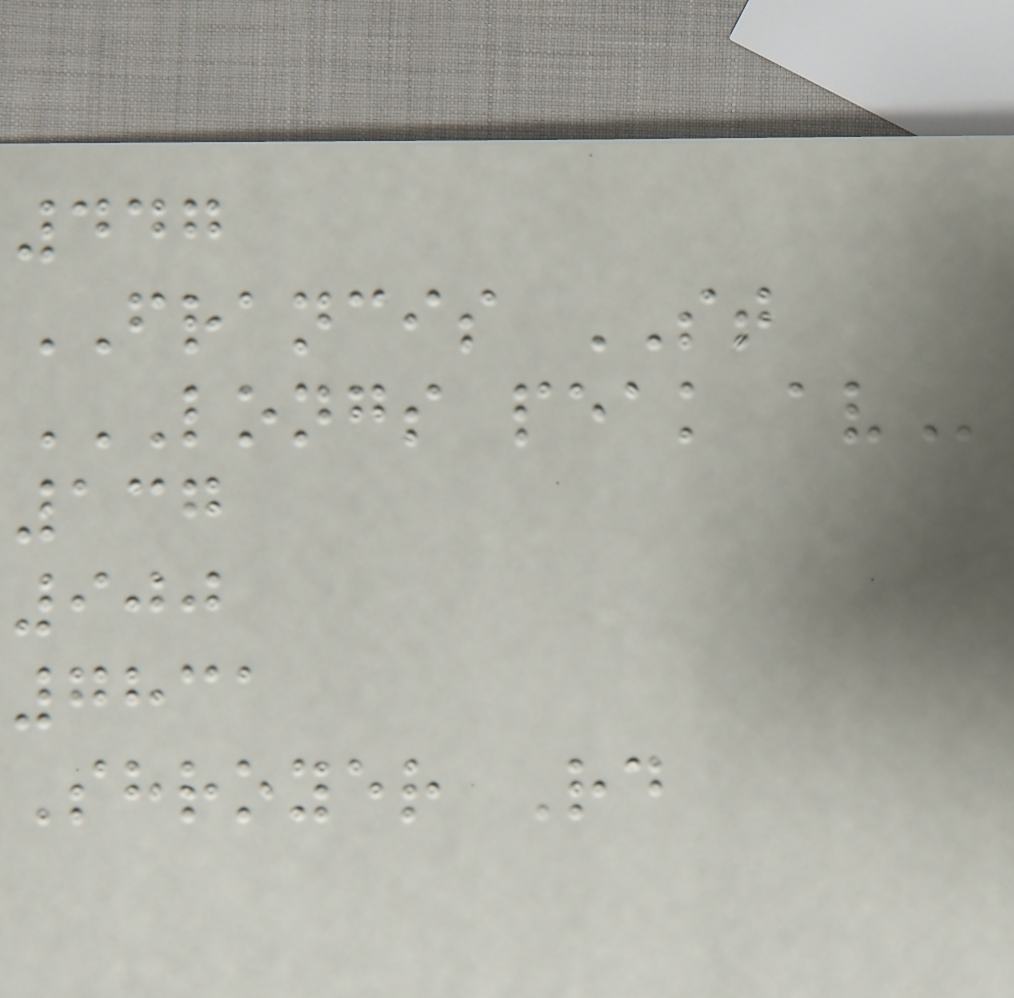447
FRANCIS ST
LONGS PEAK AV
137
900
7831
Shroyer Rd
